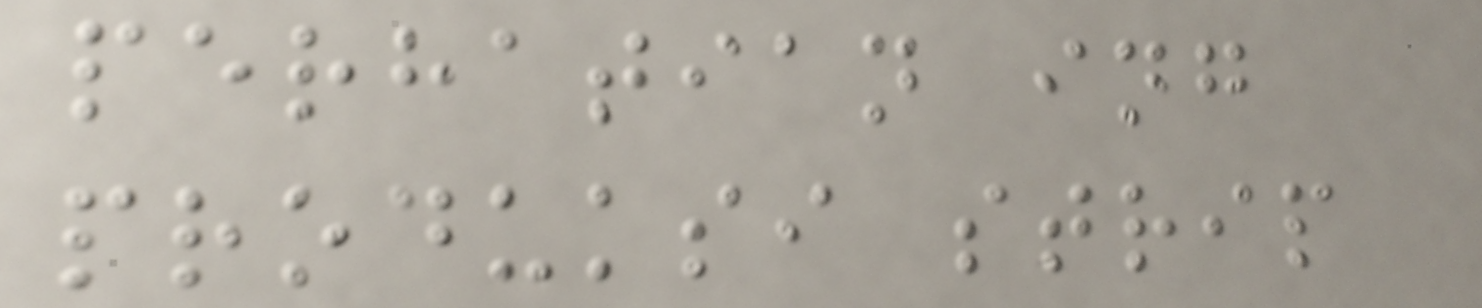perhatian ing
produksi strip
